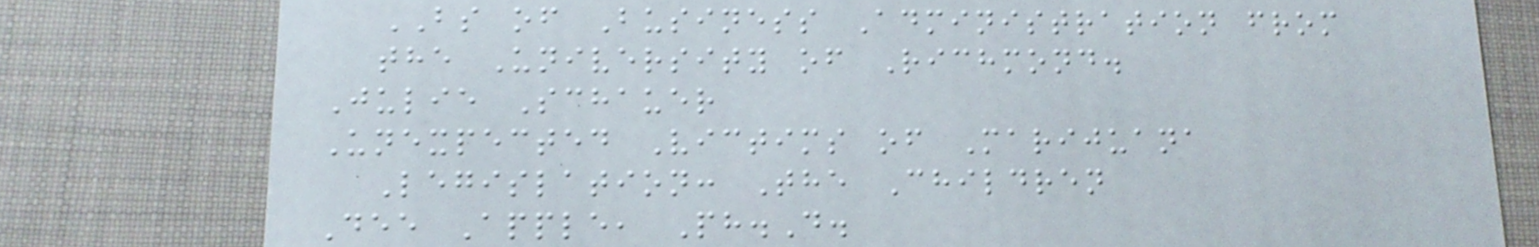BS of Business Administration from
the University of Richmond.
Julie Schauer
Unexpected Victims of Marijuana
Legislation: The Children
Dee Apple, Ph.D.
